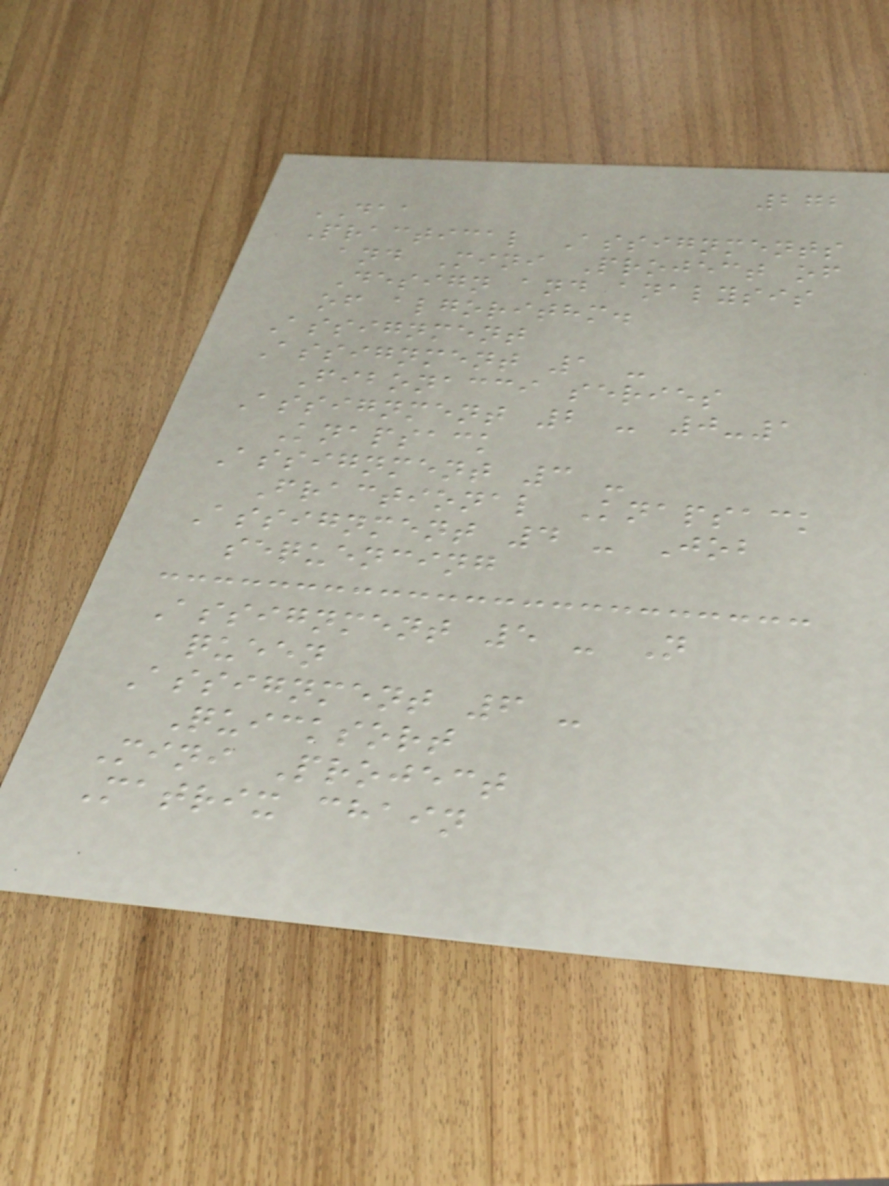272
DAA
Practical Assignments
and Mini Project of
Design and analysis
of algorithm.
Assignment
Assignment 1 -
Fibonacci series
Assignment 2 - 0-1
Knapsack
Assignment 3 -
Fractional Knapsack
Assignment 4 - Job
sequencing
Assignment 5 - N
queen
Assignment 6 -
Quicksort
Mini Project
Matrix chain
